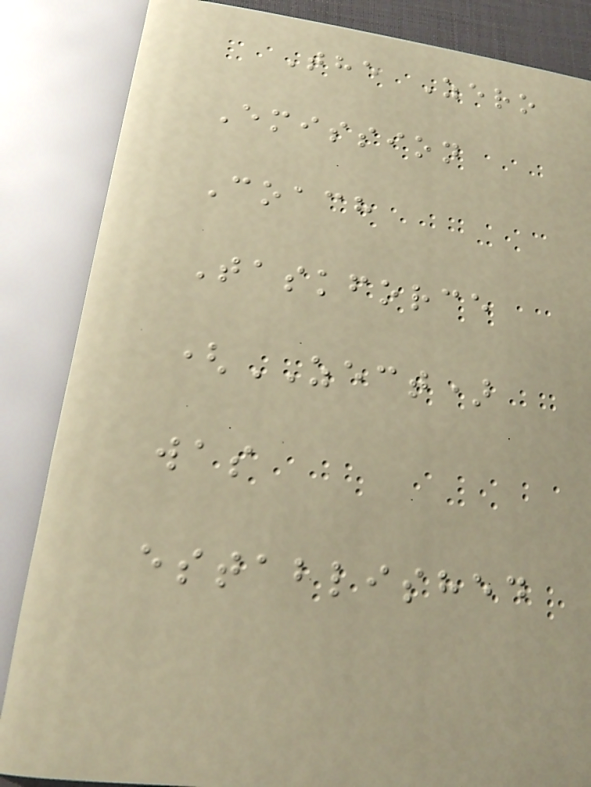The Zero
Emission
Coach
Taskforce
(ZECT)
was
established
